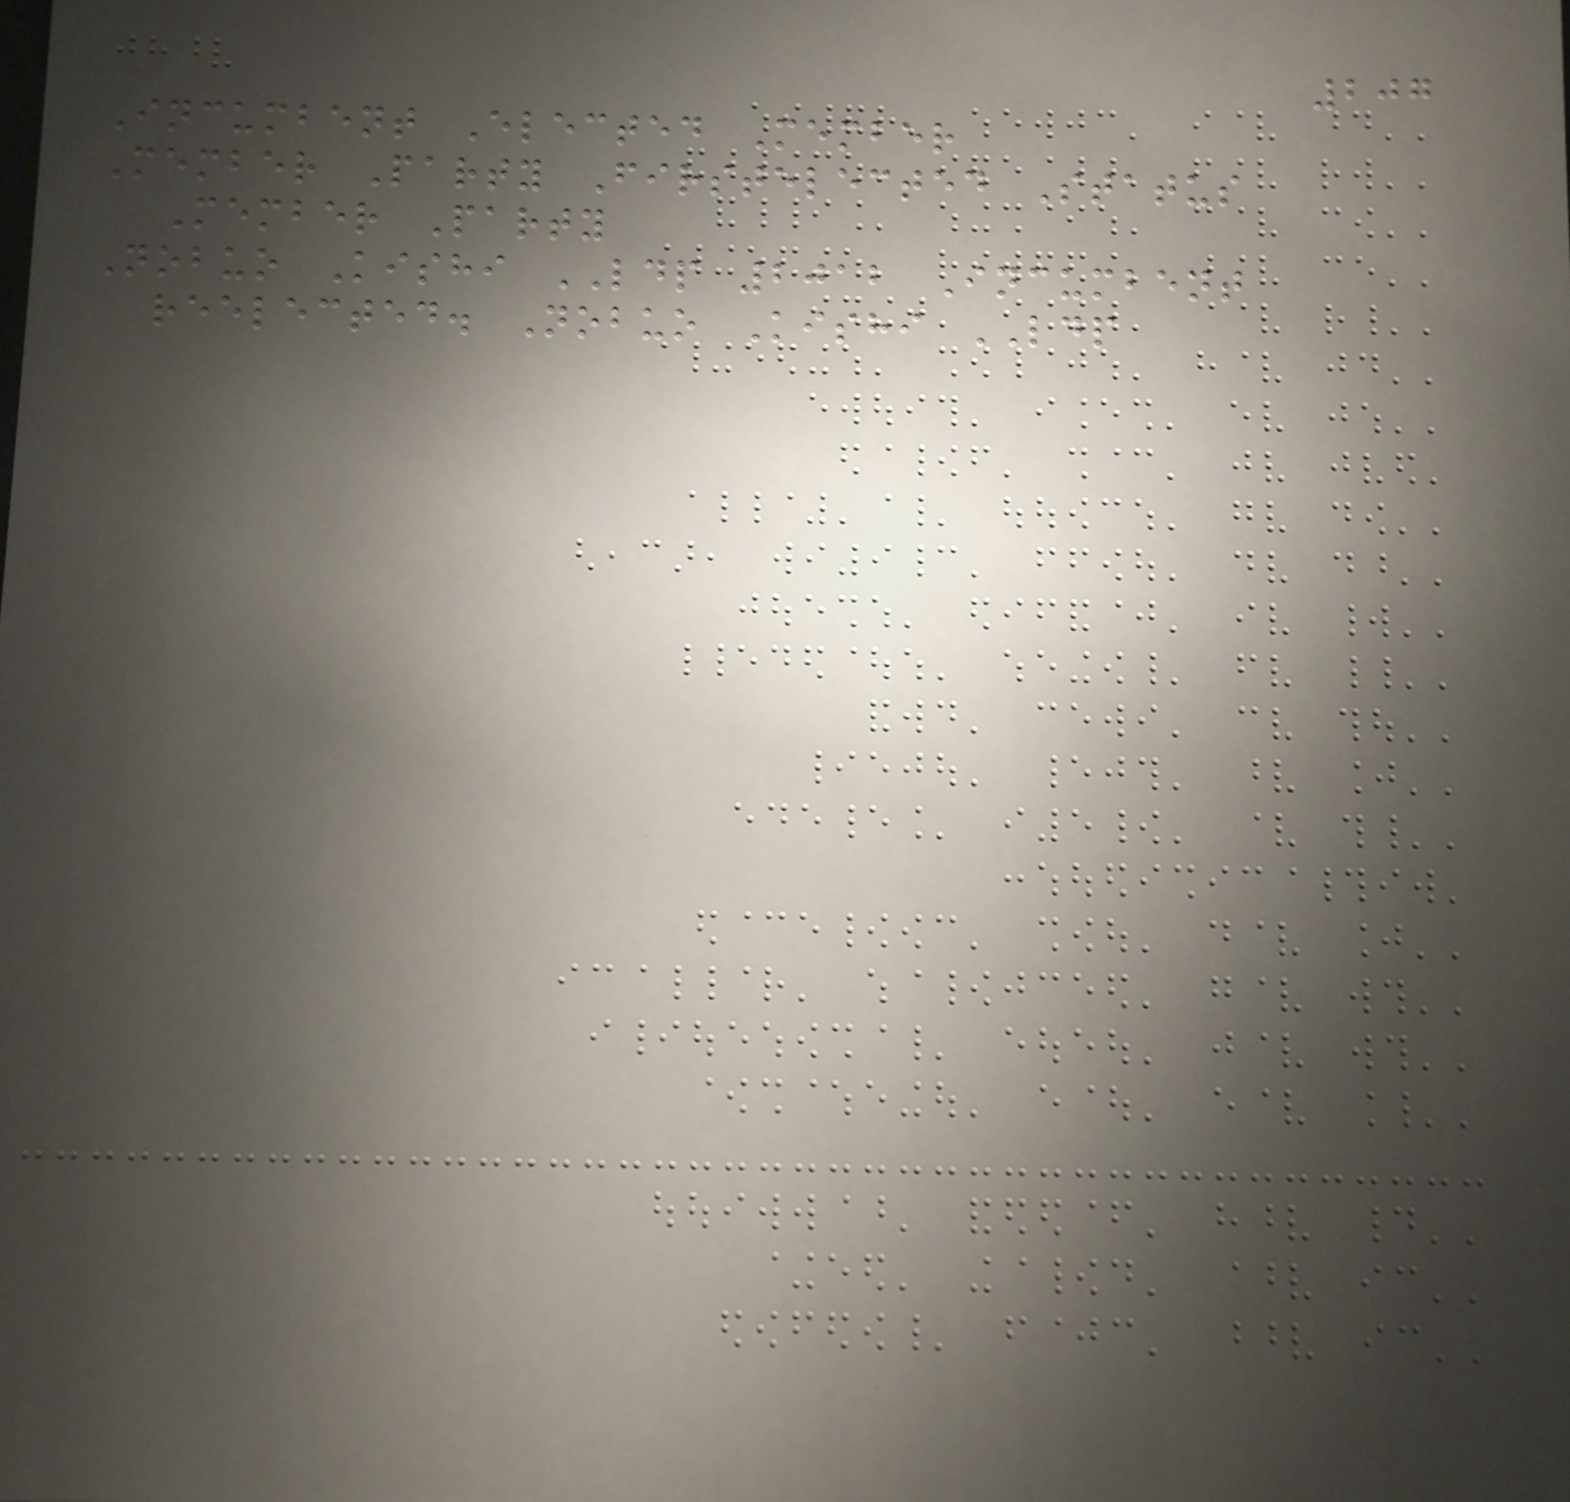207
Incumbent Elected Member
Member Party Firstelected Status
Member Party
Nobuo Kishi LDP 2012 Incumbent
reelected. Nobuo Kishi LDP
